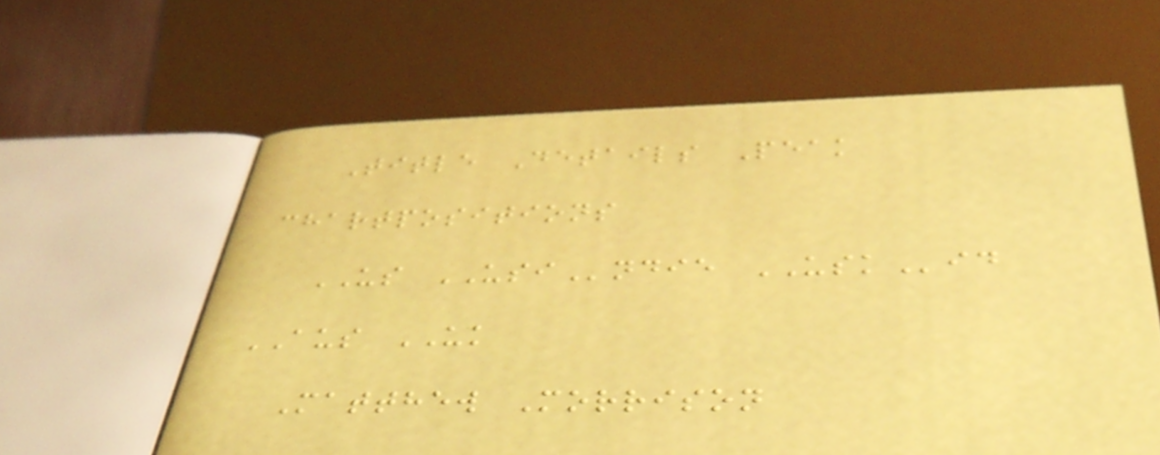Title Details Peak
chartpositions
US USIndie USKid
AUS UK
Matthew Morrison
